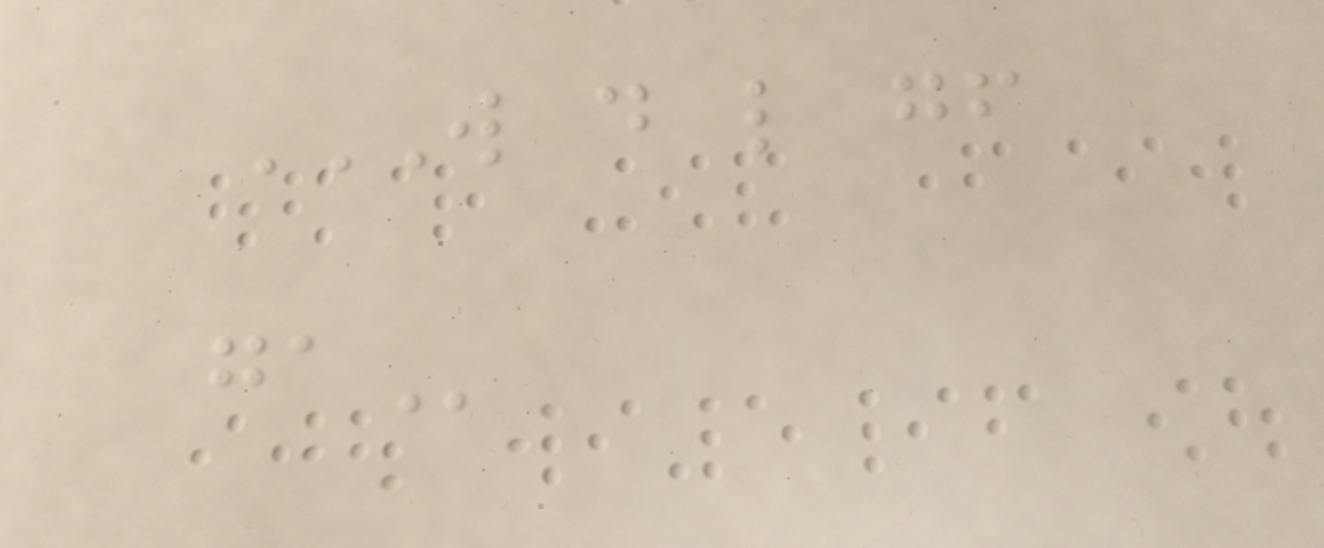W D L GF
GA
